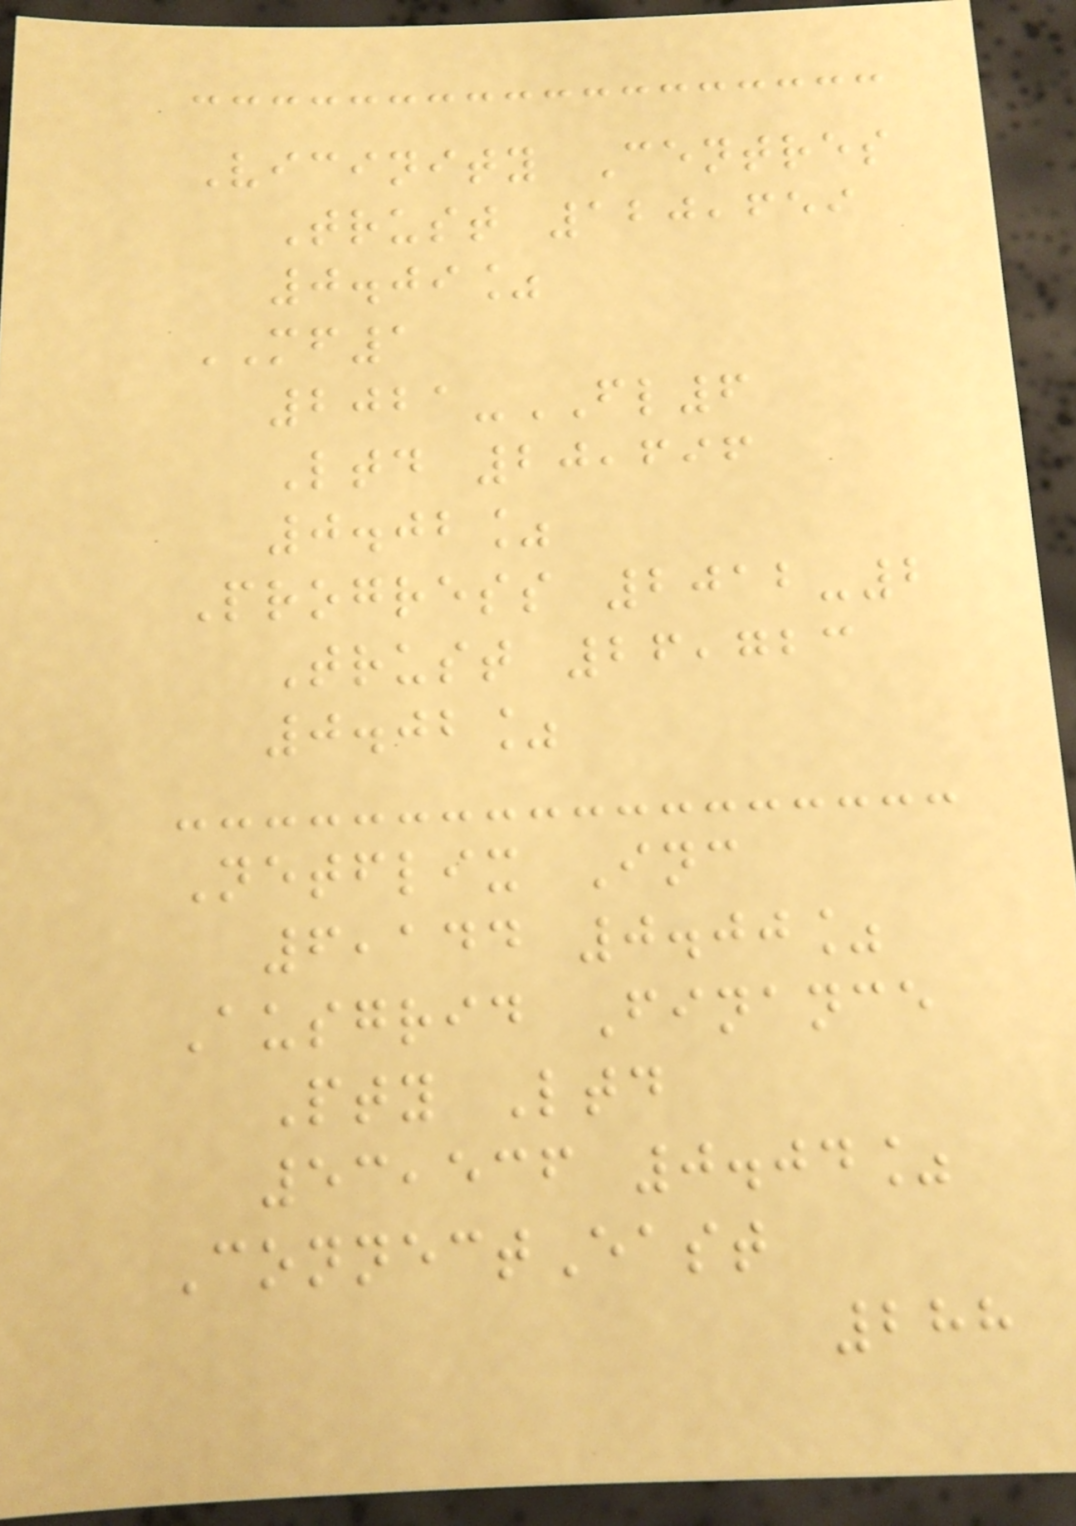Vicinity Centres
Trust 120,659
0.09%
MF1
2021-FL6
Ltd 20,696
0.02%
Progress 2012-2
Trust 26,723
0.02%
Netflix Inc
6,144 0.00%
Ausgrid Finance
Pty Ltd
53,536 0.04%
ConnectEast
288
